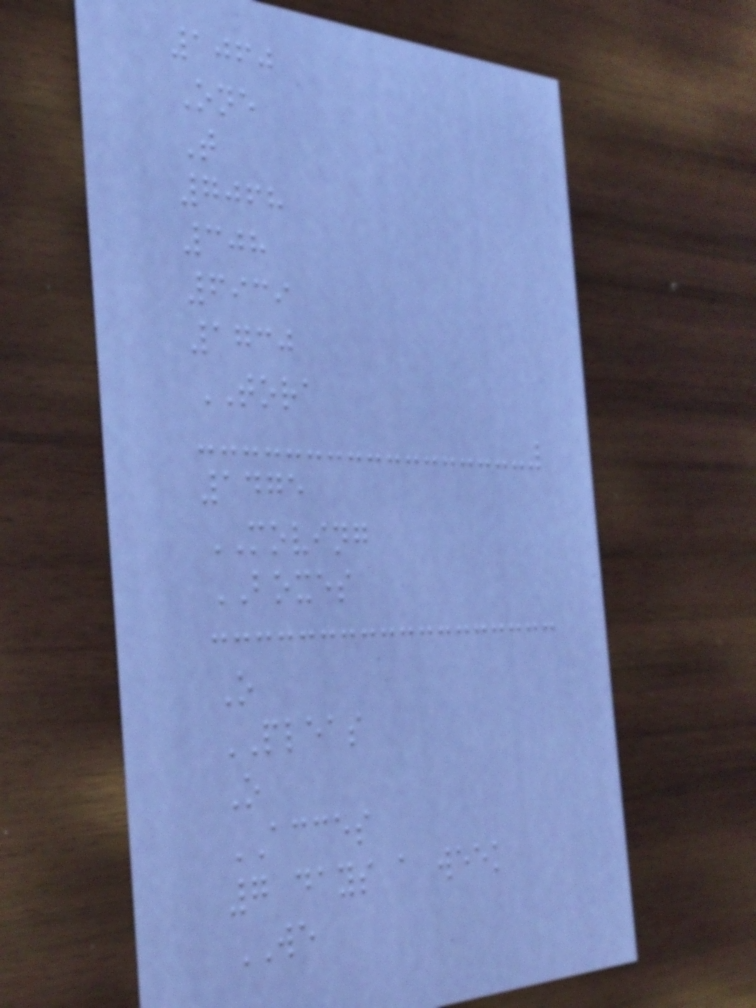1060
One
T
7068
308
6939
1730
TORA
1475
MOVING
BOXES
O
PLEAS
O
ACCES
7 days a week
WE
